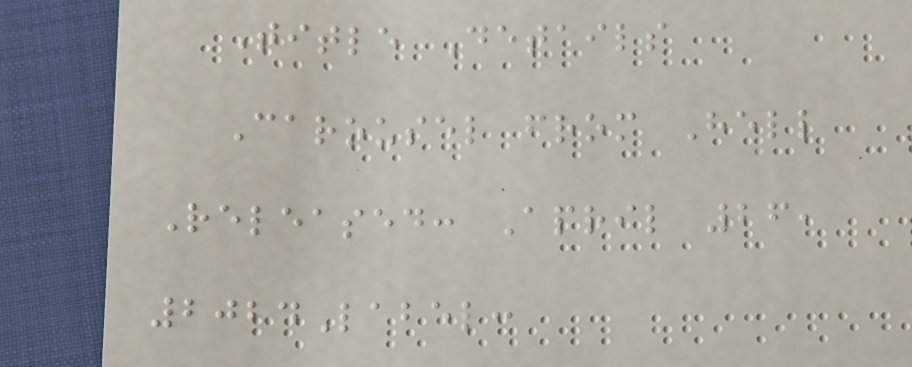Title Details
Carousel from Hell
Released: April 26,
2024Label:
